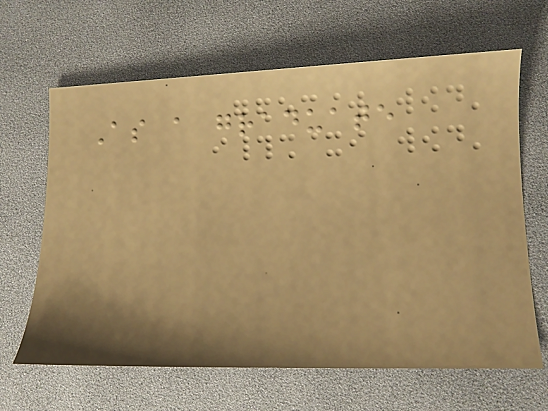As a graduate
